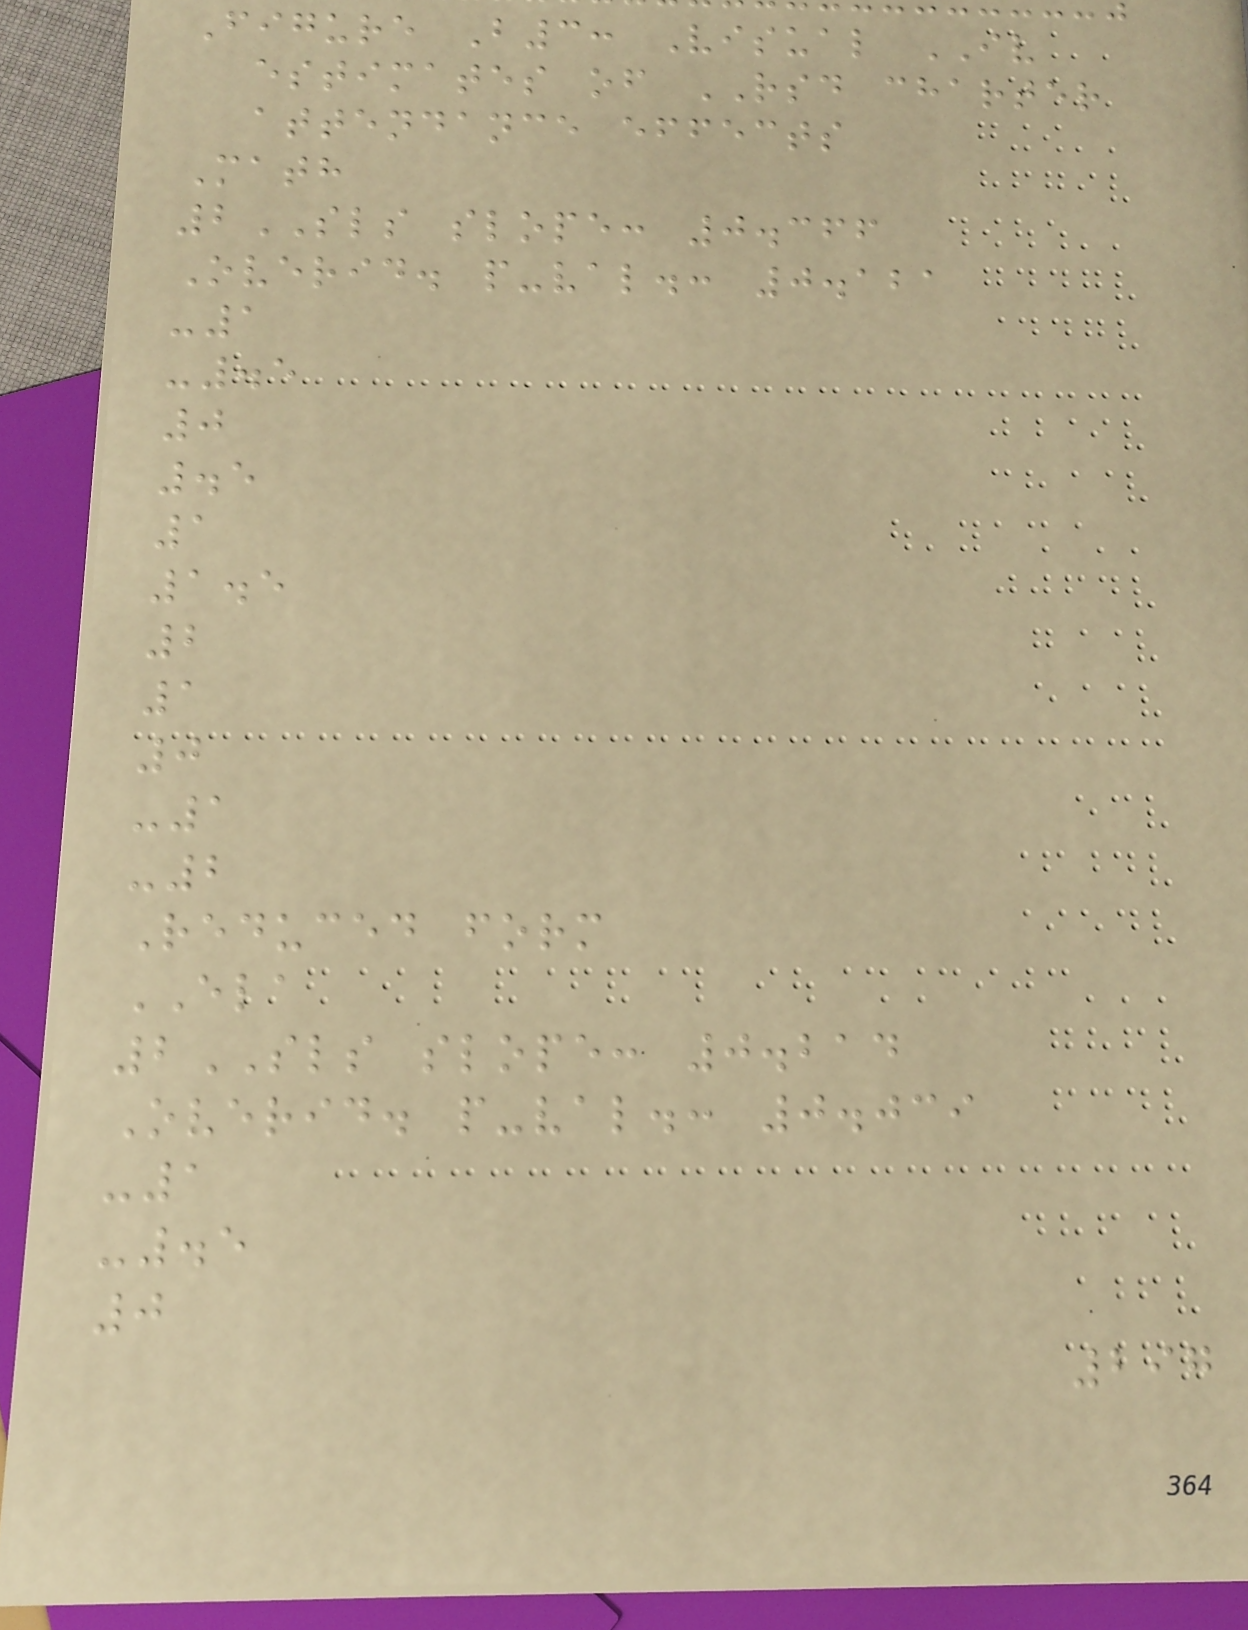Figure B3: Visual IV
estimates of RSD charter
attendance effects
Math
2SLS slope: 0.366
Overid. p-val.: 0.121
-1
-.5
0
.5
1
1.5
2
1
0
-1
-2
Reduced form
ELA
2SLS slope: 0.214
Overid. p-val.: 0.039
-1
-.5
0
297
